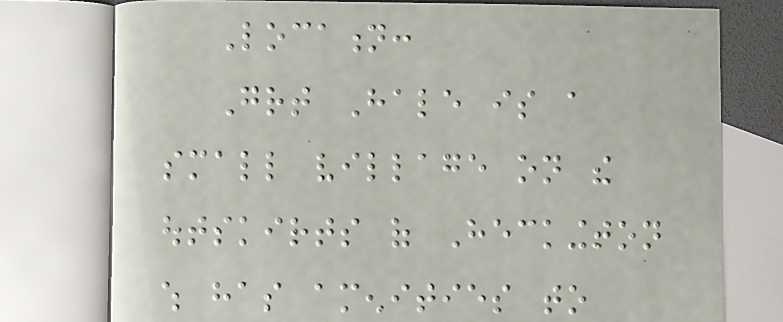Location:
Great Hale is a
small village on the
outskirts of Heckington
which has amenities to
